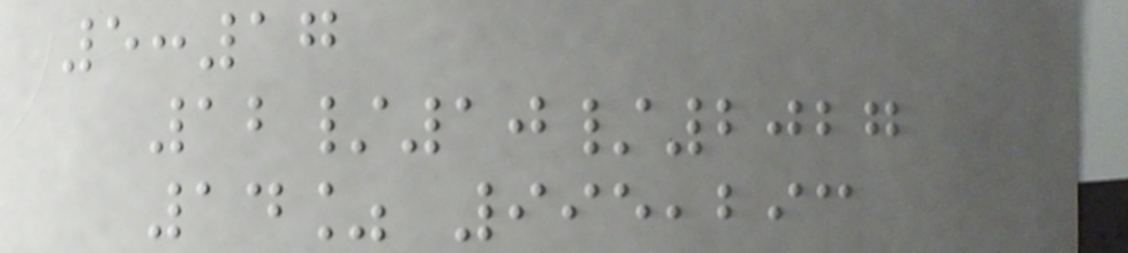5:17
12/10/2027
14% 995,293
